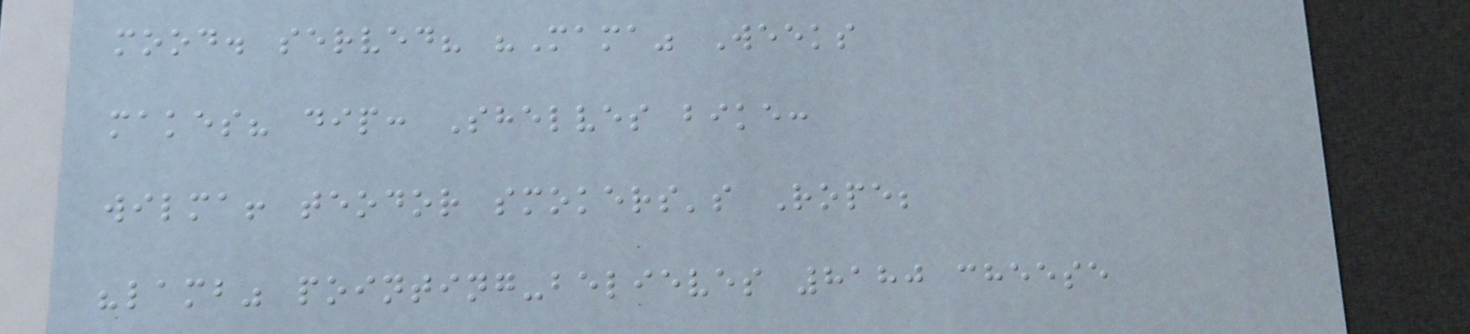mood. served? "Mama" Weeks
makes? dip: Shelves bike:
wilma! teodor smokers's Rope;
"lamb" pointing-believes 8180 cheese
